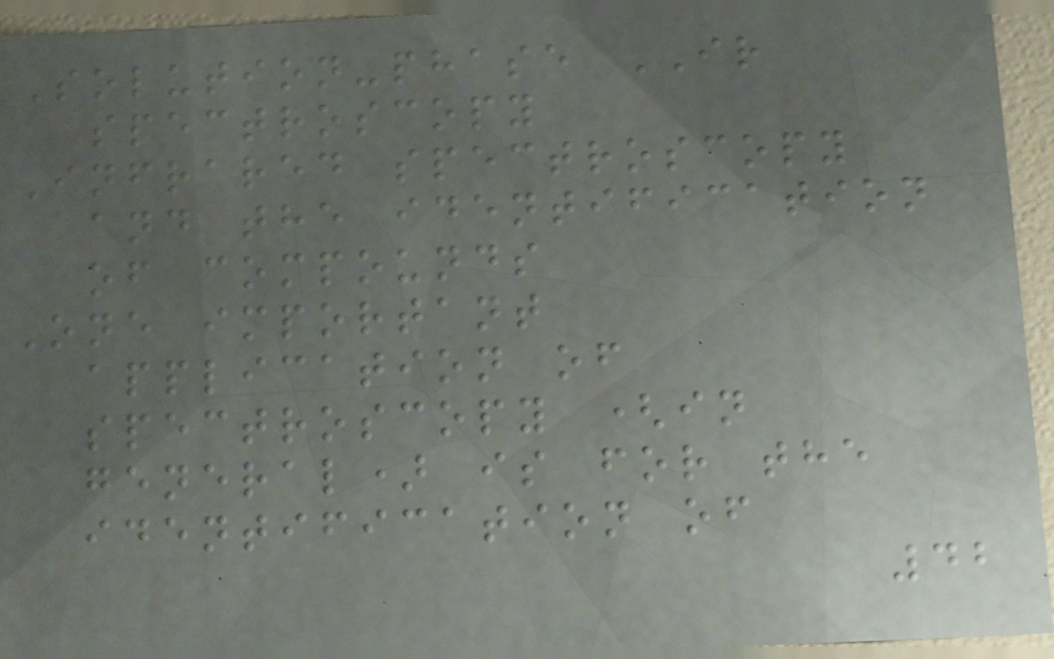Solution-phase IR
spectroscopy
Infrared spectroscopy
and the identification
of compounds
One important
application of
spectroscopy (in
general) is for the
identification of
42
